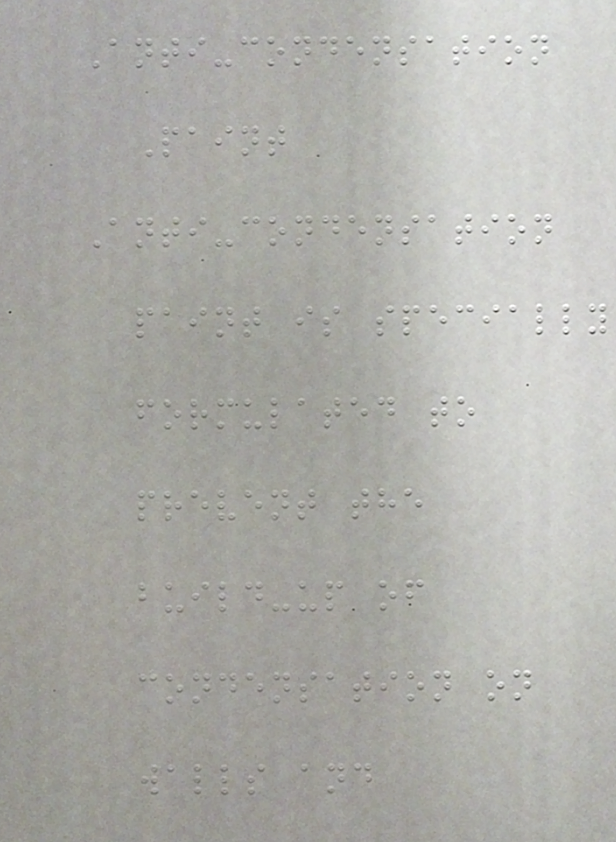Anti-condensation
Paint
Anti-condensation
paint is specially
formulated to
prevent the
build-up of
condensation on
walls and
